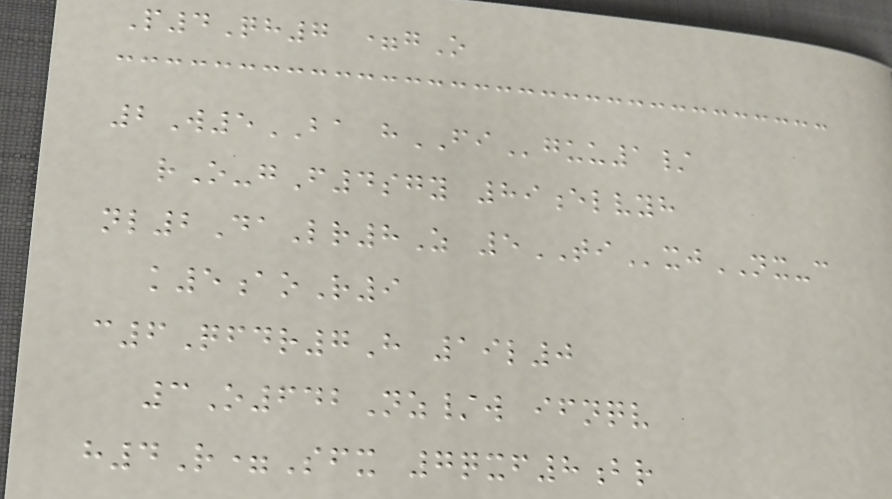P4Qh7 =gO
2W5BA hFIguu1/
rO-gF4sgy 89elvyh
nl2DaLr8Z 5TIxjNX-c
k5aoR9
c6Qfdr7H 19l0
3O642Nz/w ifnqv
h4R=Sfx 7qxf8br
